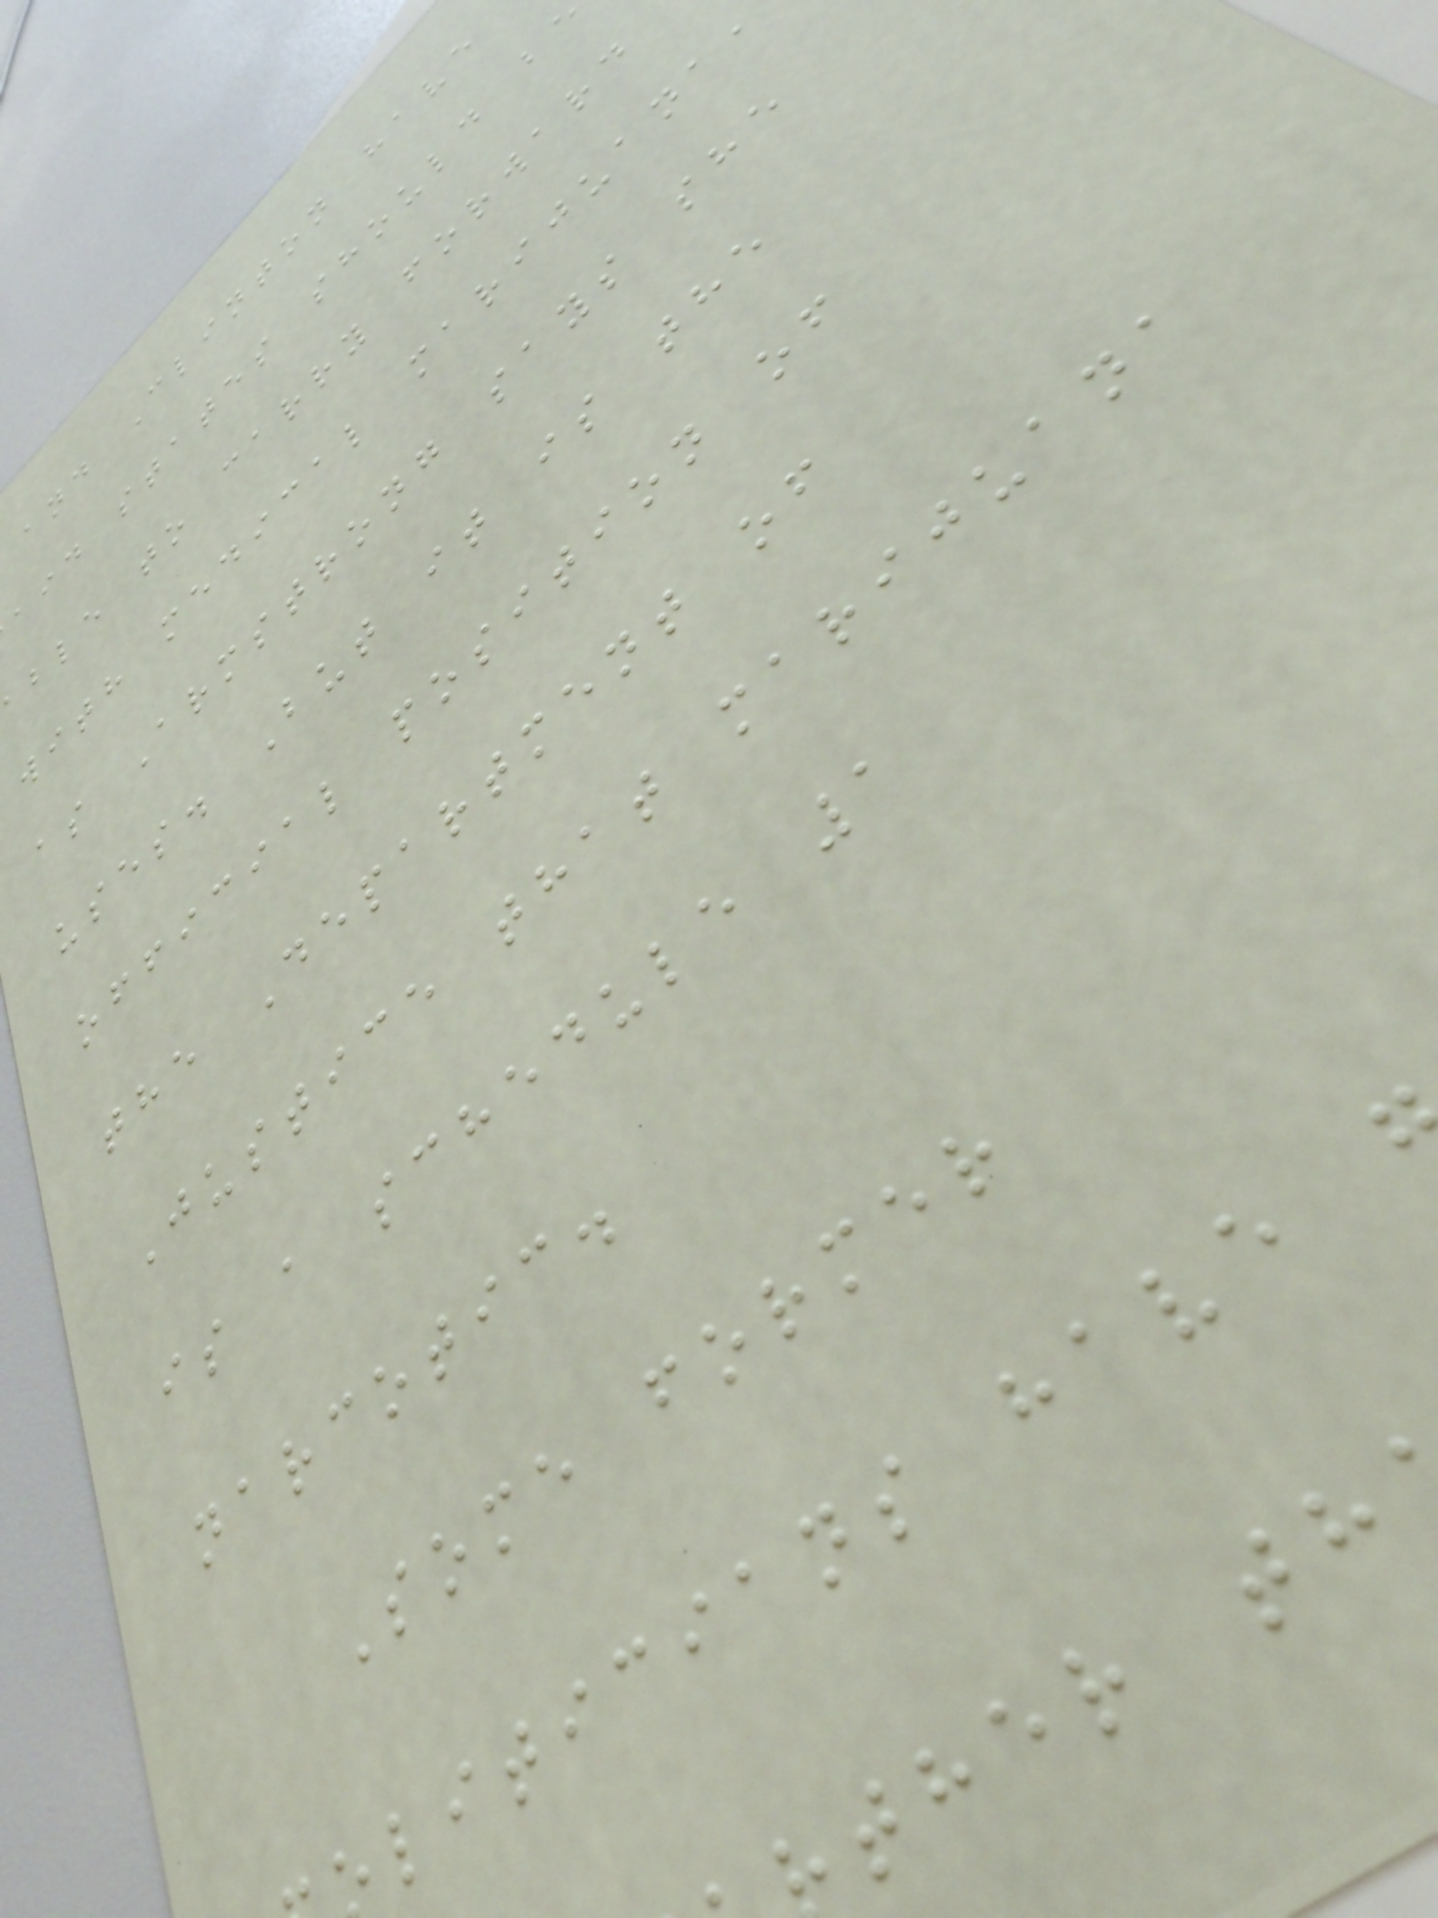and Clinton have
aid states should be
able to carry forward
with medical marijuana,
as Armstrong says she
uses. But it is the
official position of
the Department of
Justice that marijuana
is a schedule 1
narcotic.
Some former
liticians have
ther th
